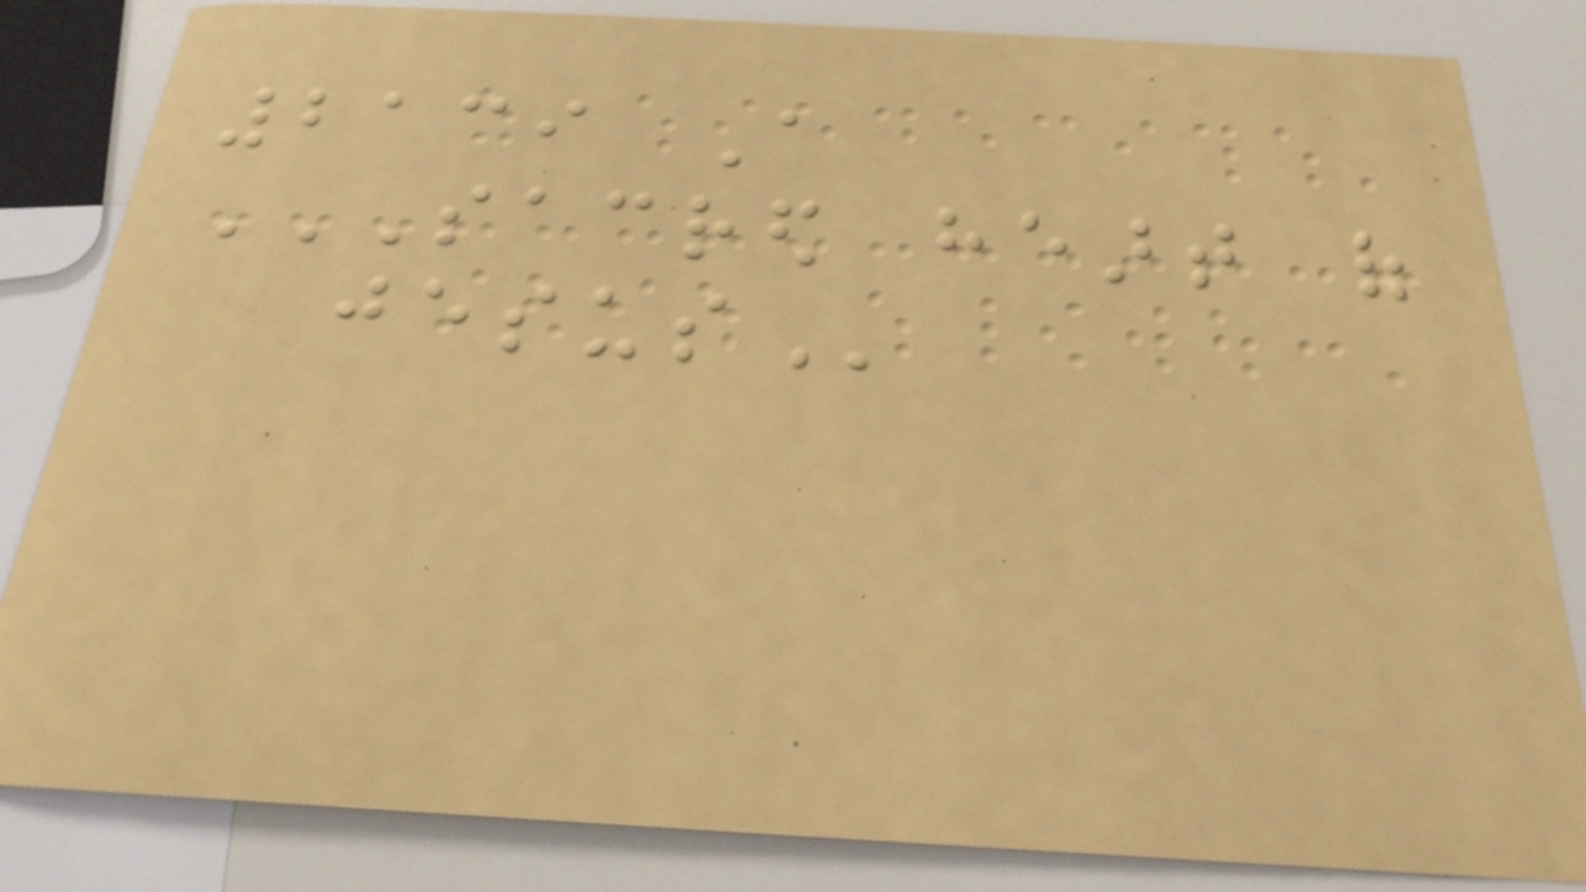2139 A
SACRED HEART OF
JESUS
